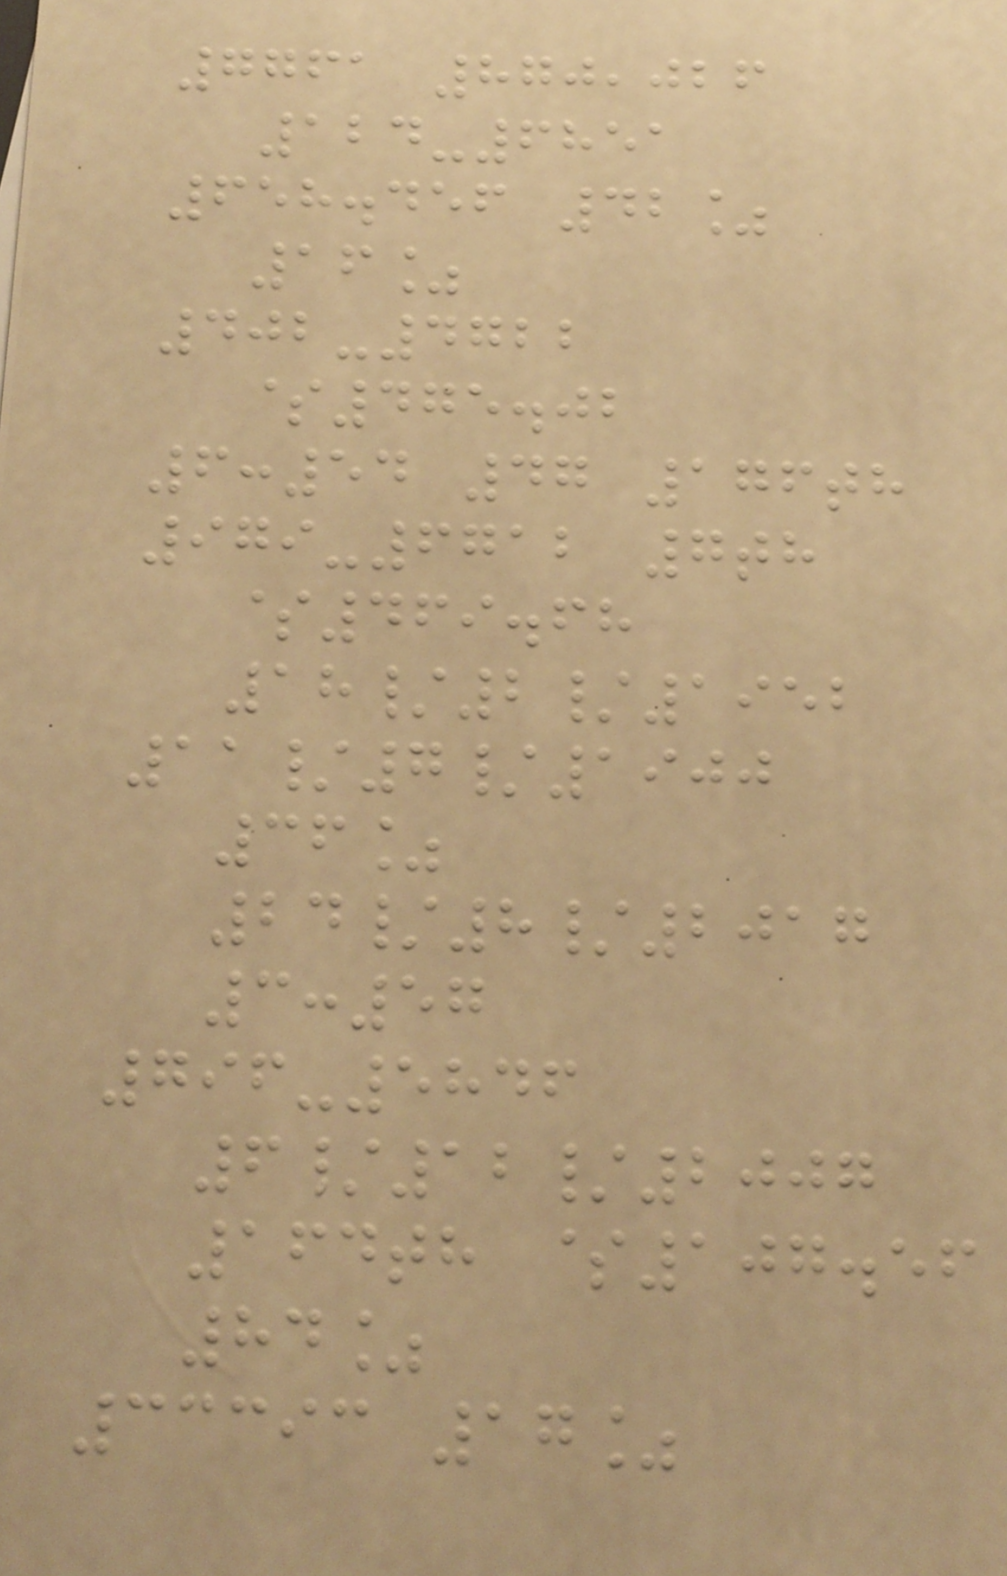7761 870,026
124-6851
658.456 42%
16%
402-4722
$475.02
6:54 47 176th
979-6712 7th
$469.68
18/2/1952
11/7/1900
36%
24/8/2017
3:57
796-5846
6/12/2007
164th $107.56
84%
33393 17%
